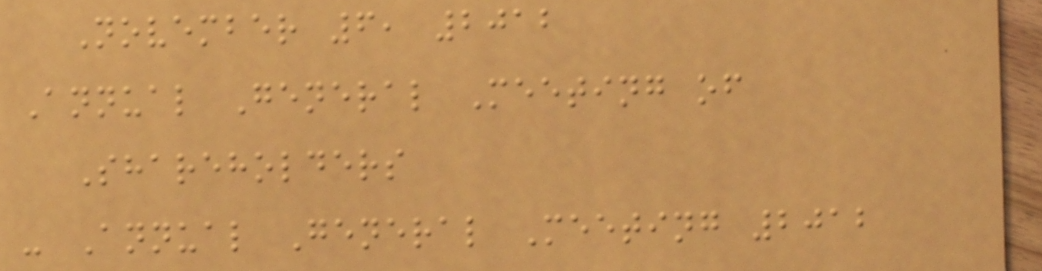November 6, 2012
Annual General Meeting of
Shareholders
- Annual General Meeting 2012
